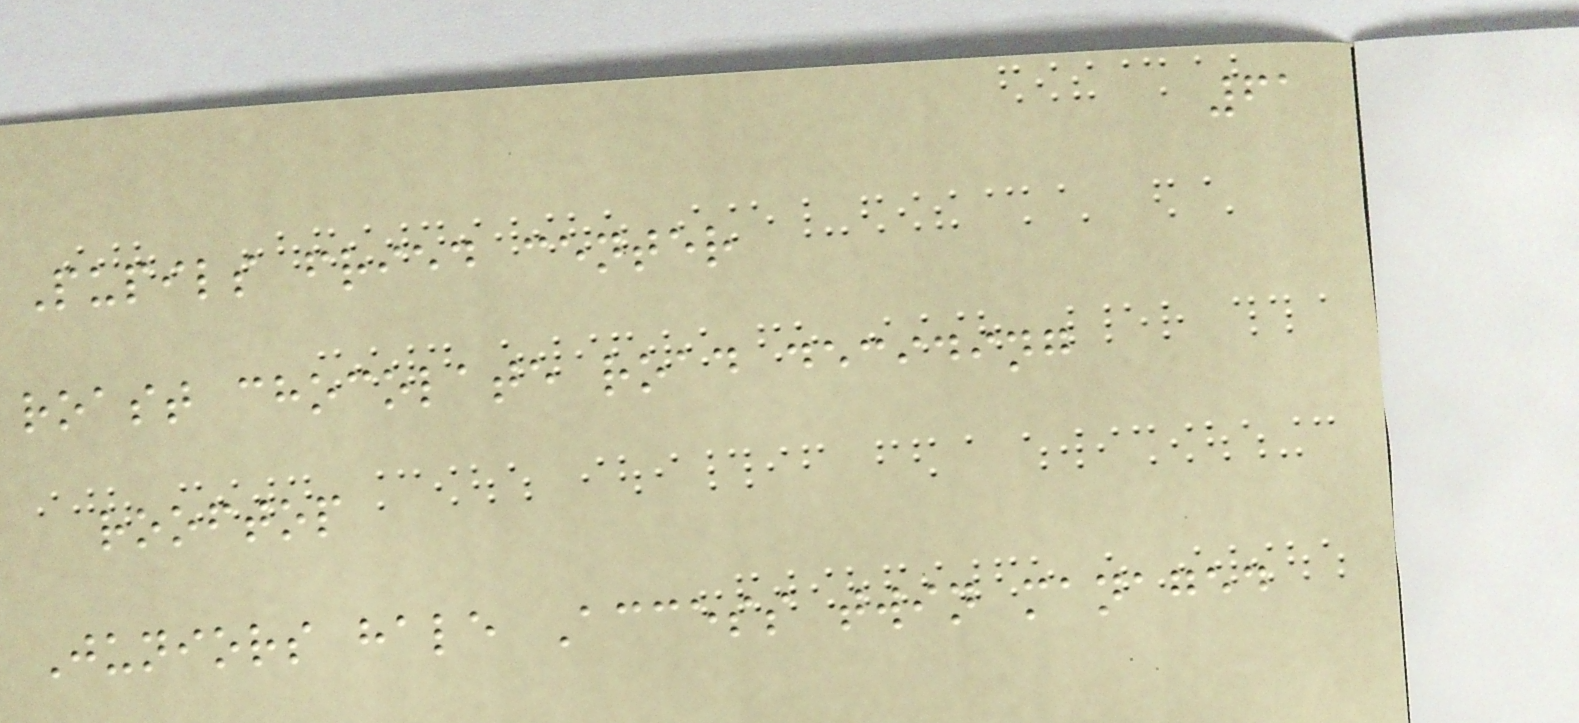61
Pupils fried center
roast chocolate road deciding
rooftop
Juniors hale Access twin managed
